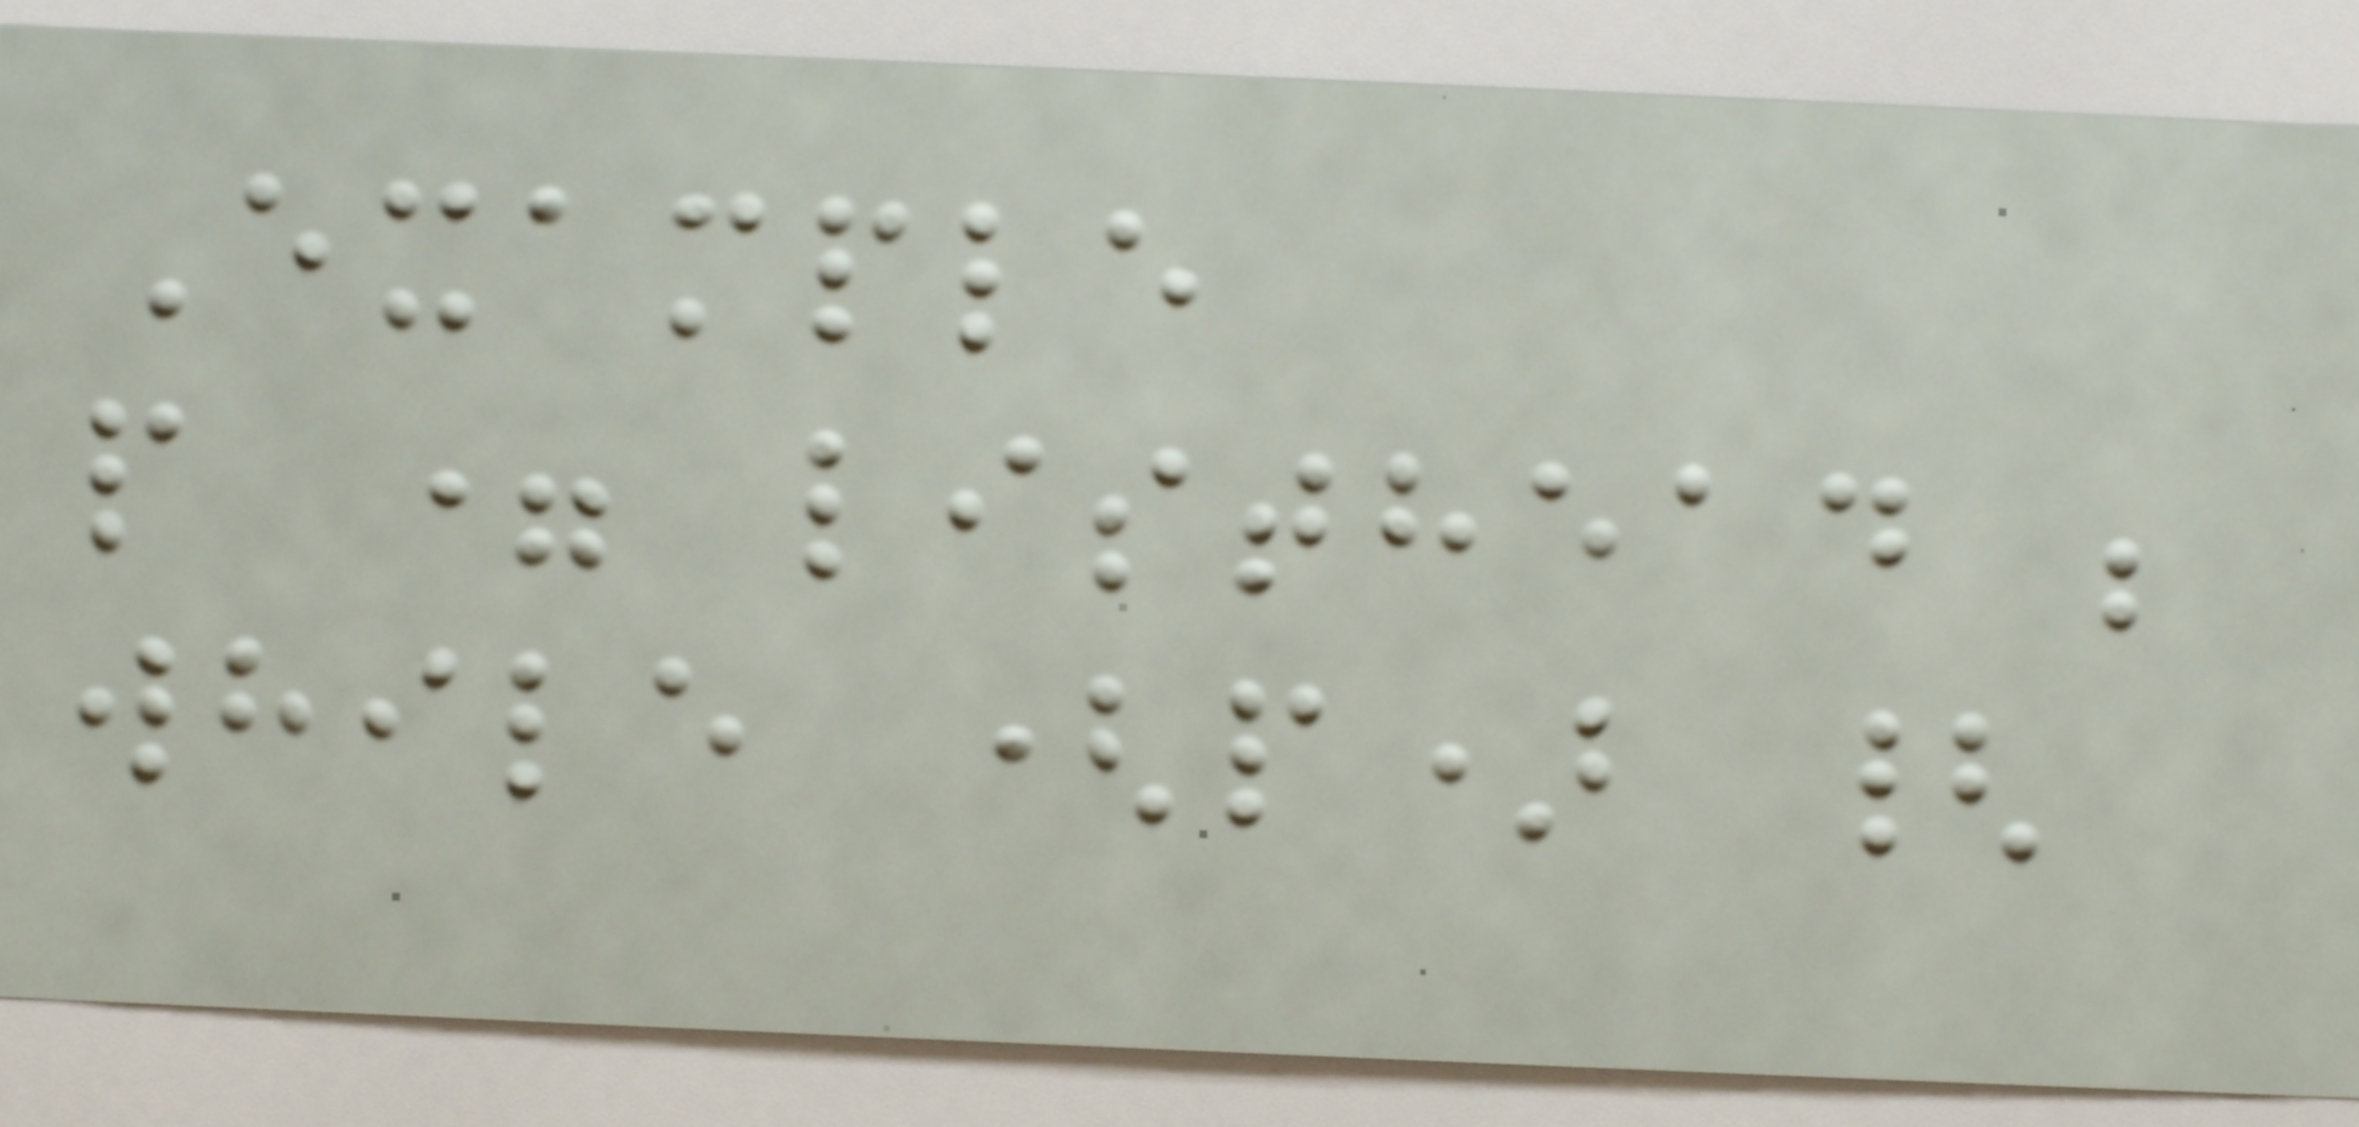Example
p = listhead ;
while (p) {
